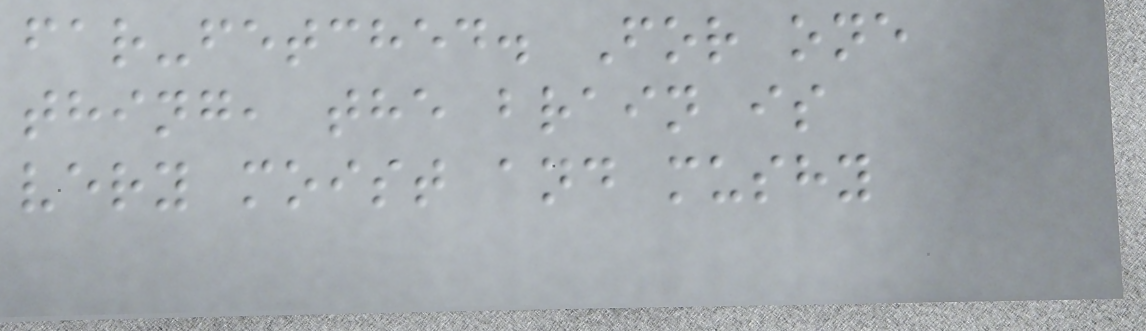far-fetched. For one
thing, the brain is
very moist and mushy
